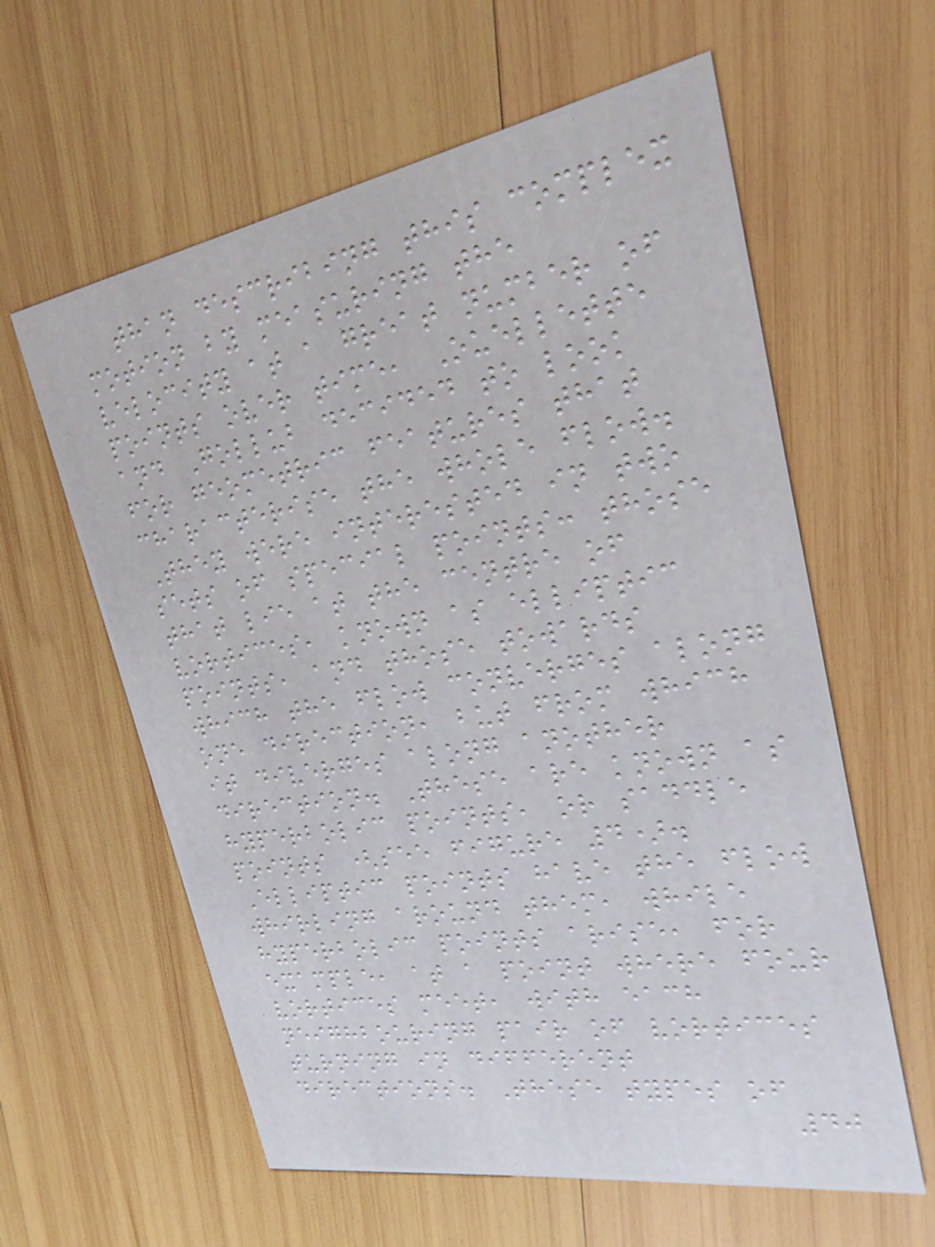than describing this complex
motion by measuring the
velocity at a great number of
points over time, Ouellette
and Gollub decided to look
for geometric features that
characterise the whole flow.
They were interested in two
sets of special points: those
that lie at the centre of
vortices, known as elliptic
points, and those towards
which the flow converges along
one direction, but from which
it diverges along another
direction. These are known as
hyperbolic points, or saddle
points (see figure 4).
Elliptic points have the flow
whirling around them, while
hyperbolic points arise, for
example, at a point where four
vortices meet, with each
neighbouring pair of vortices
turning in different
directions. These types of
40
